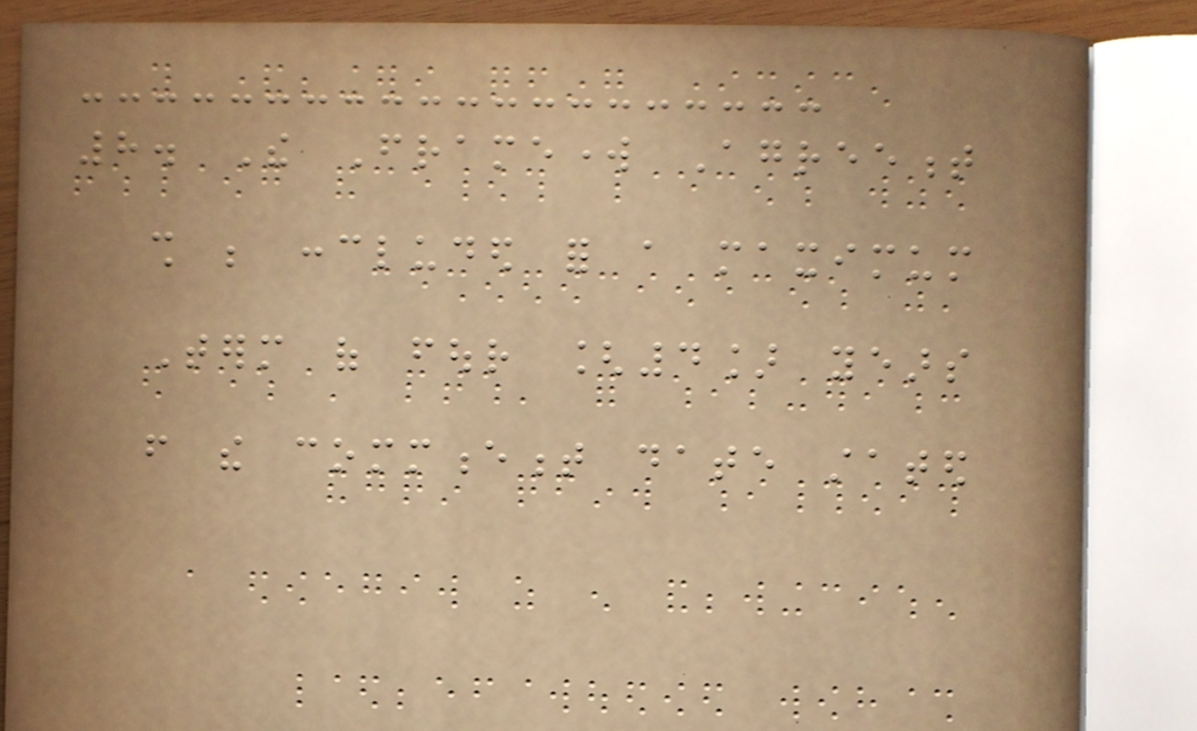8. The Framework Agreement
shall be concluded for a maximum
Term of four [4] years
from the commencement date stated
